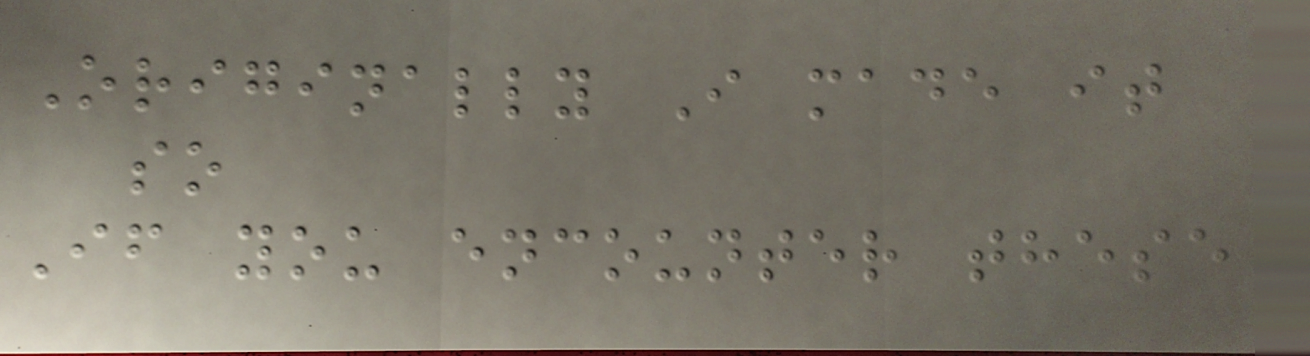Originally I made it
so
If you encounter these
